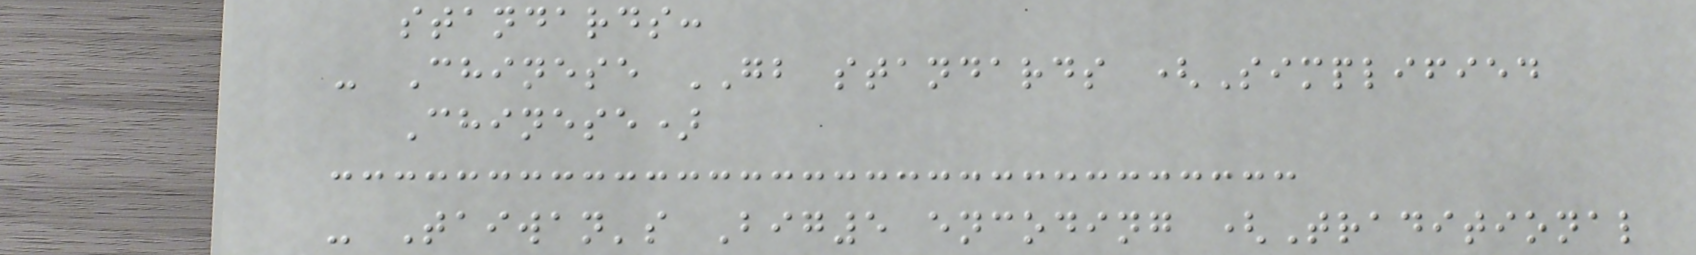standards:
- Chinese GB standards (Simplified
Chinese)
- Taiwan's Big5 encoding (Traditional
